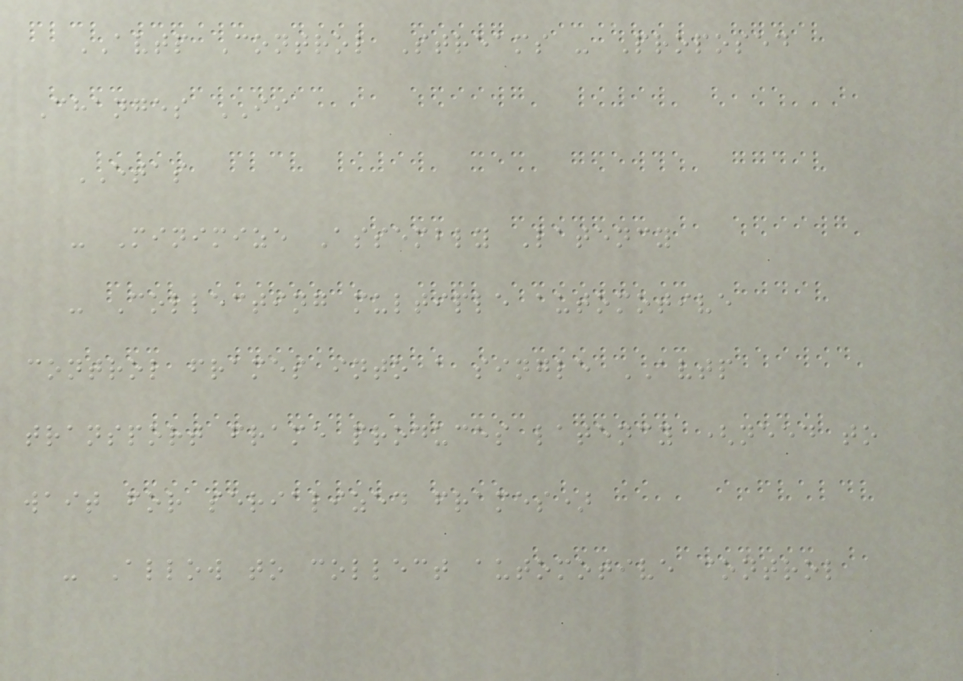AVTP Control Streams - Proposed
Changes II
ETAS
- Minimize Assembly Latency
- Collecting multiple automotive
control frames into a single AVTP
transport frame produces latency (need to
wait for serialized frames)
- Allow to collect automotive control
